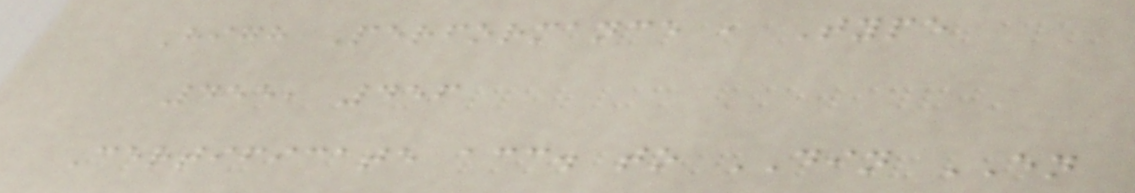High Performance , Type
455, 456
Certificate acc. to DIN EN
